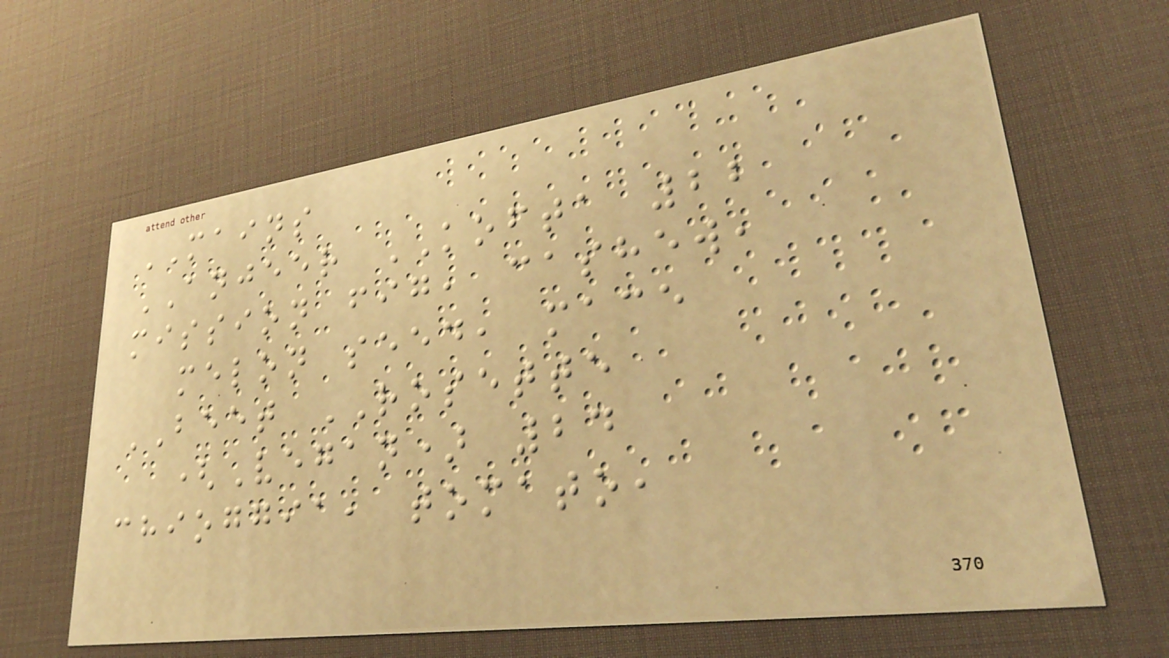MAINS
ANJEER KOFTA 22
mission fig, cashew,
melon seed, mace
BEET ROSETTE
(Vegan) 24
chioggia, tomato,
